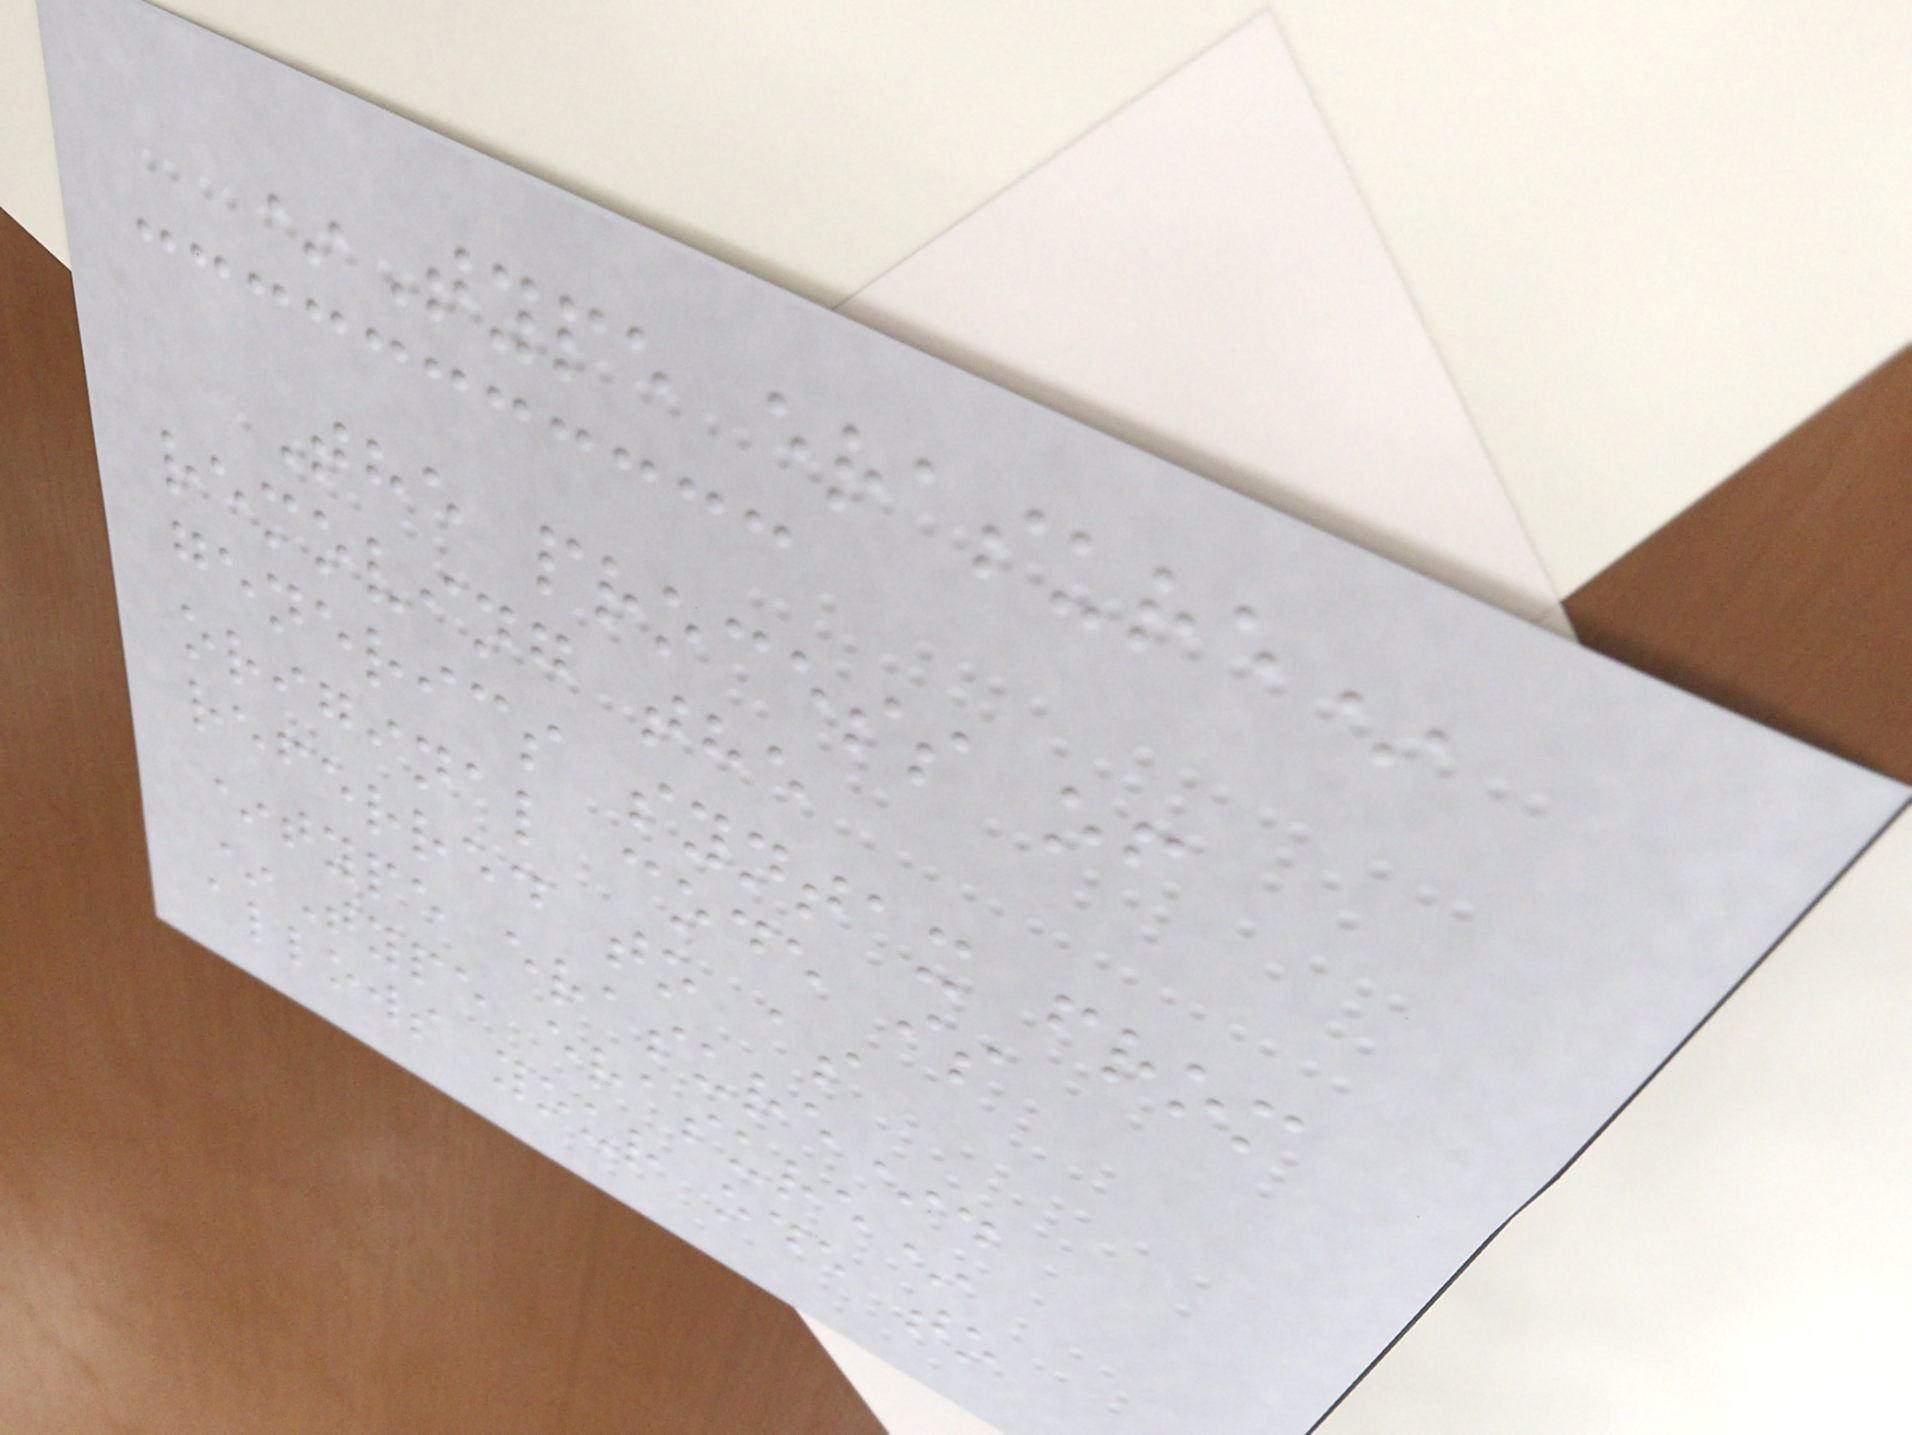*Type erasure*
The process of
removing the
generics syntax from
original code is
referred to as
*type erasure*.
*Type erasure*
allows your ode to
